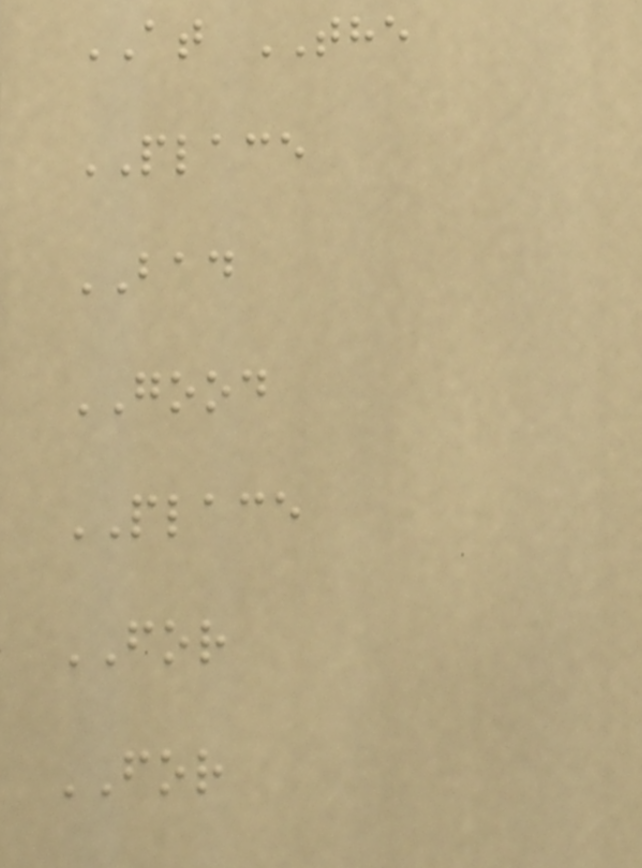AT THE
PLACE
BAD
GOOD
PLACE
FOR
FOR
